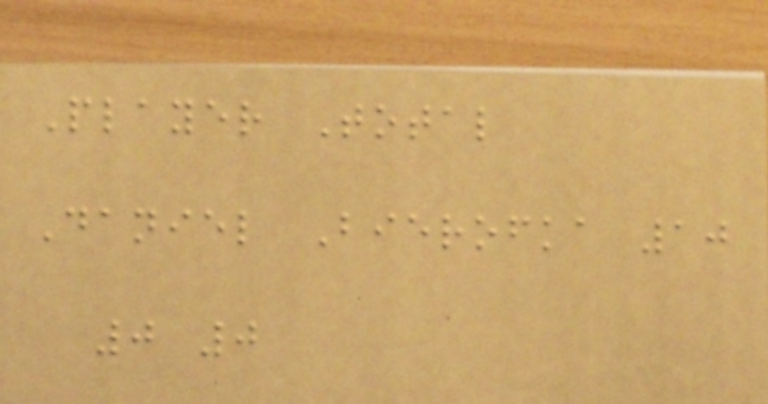Player Total
Daniel Bierofka 10
0 0
